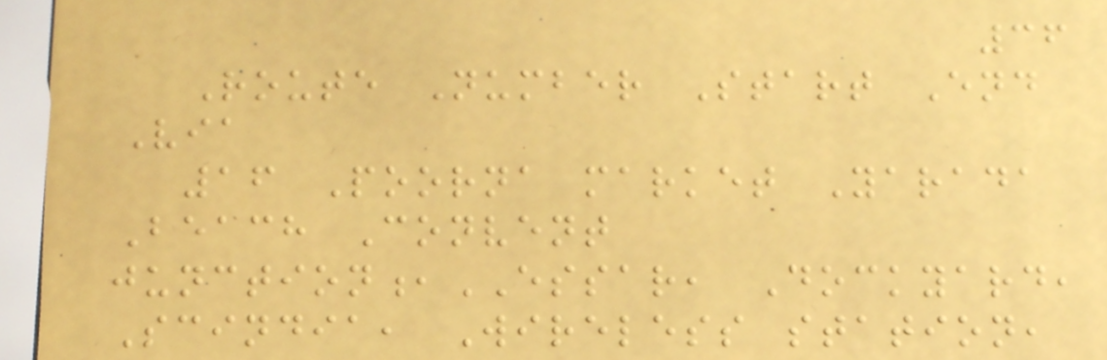36
Route Number Start End
Via
16 Poorna market Yarada
Beach Convent
junction,ESSAR, Dockyard,
Scindia, Wireless station,
